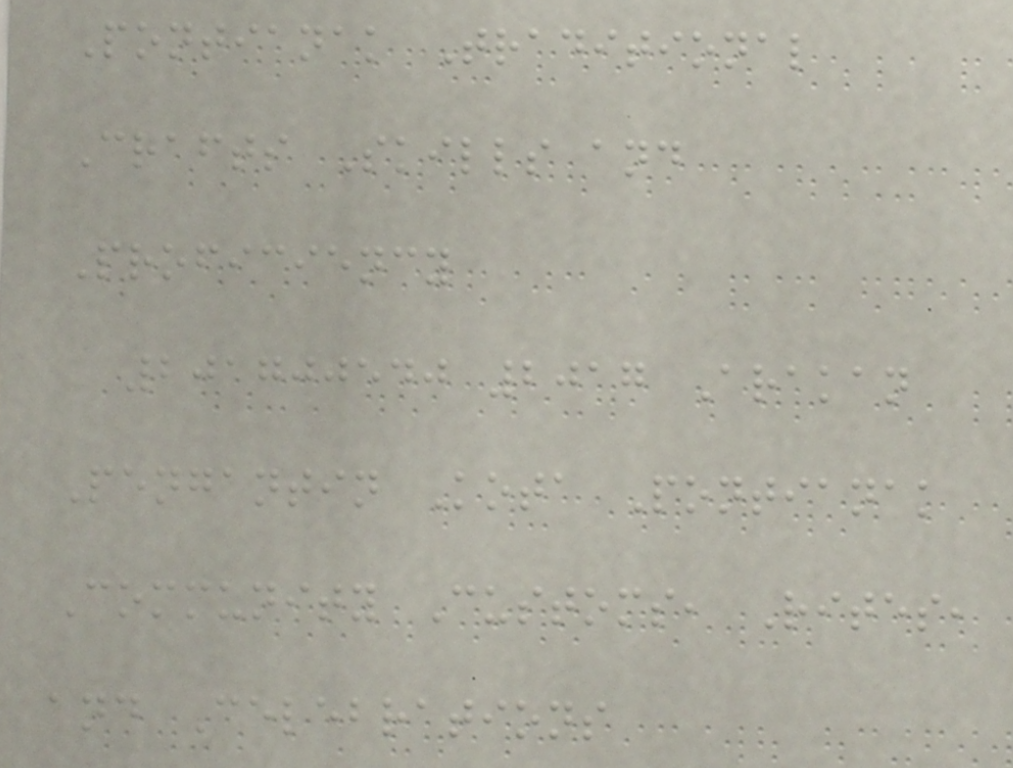Pontianak Traditional
Crafts Skills and
Proficiency
201700540 2017 Arakan
Pengantin Kota Pontianak
Community Customs, Rites,
and Celebrations
